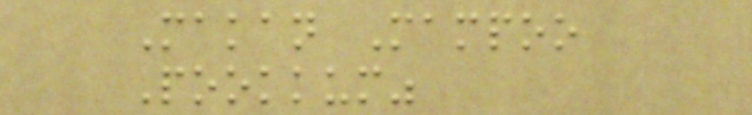Makan Mampoo
Pookkum"
